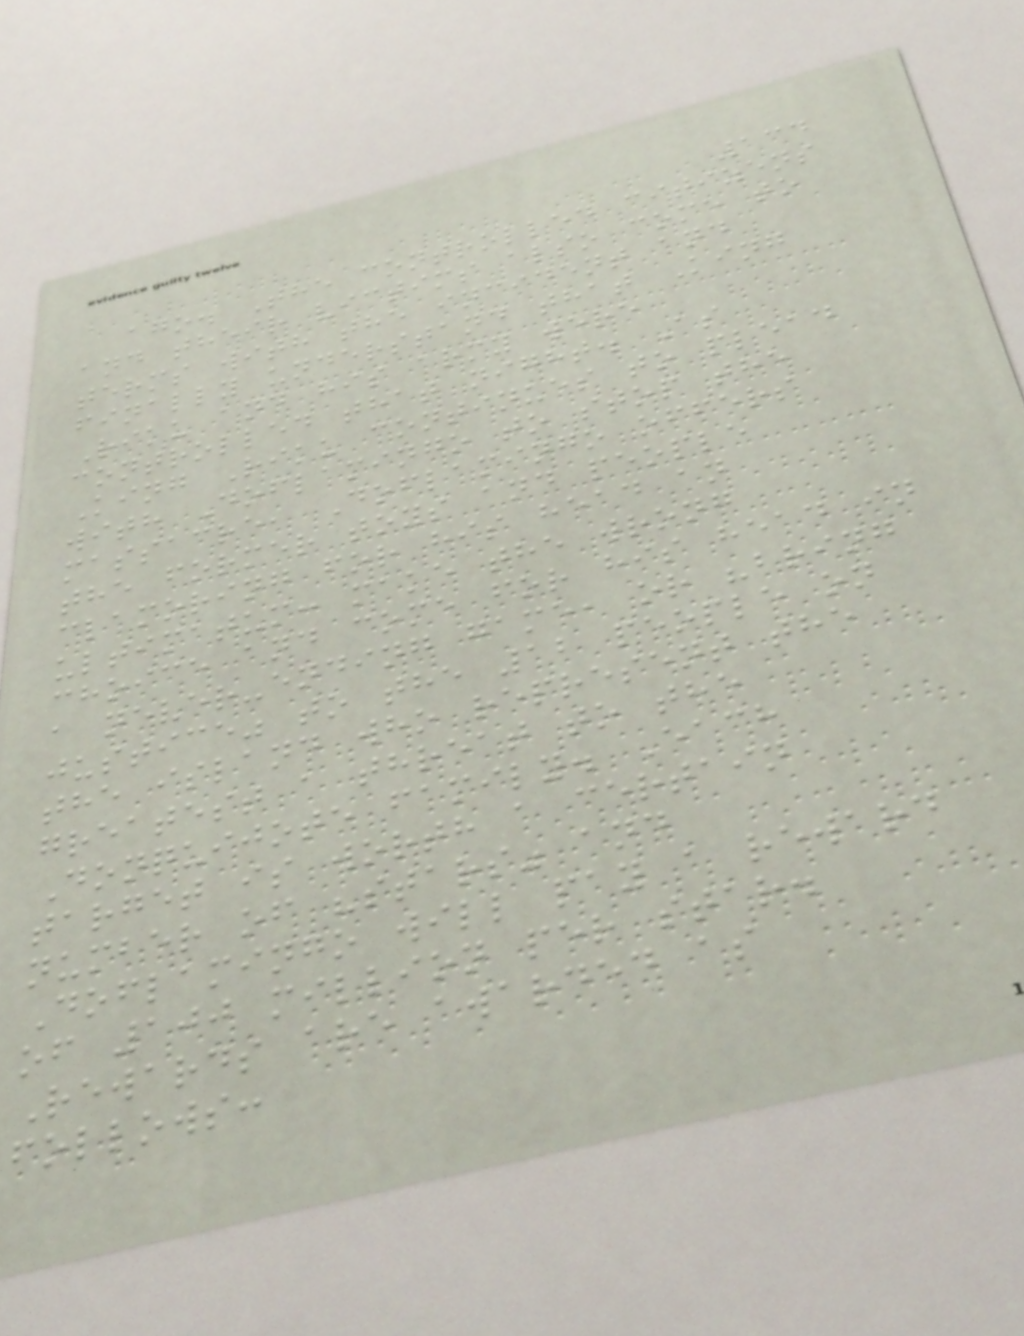134
ago. The controlled citizens
and their victims also come to
terms with the incident and
finally understand that King
Riku and his army were
controlled that night. As
King Riku continues to plead
with Doflamingo to stop the
massacre, Doflamingo offers
the former toys and people
clamoring for his head an
ultimatum: make the wrong
choice and come for his head in
a never-ending game, or "bring
justice" to the 12 people on
the island who represent the
greatest a threat to the
Donquijote family. Each
target is worth a certain
number of "stars" and
Doflamingo will pay a reward
of 100 million per star.
Rewards are awarded as
follows:
